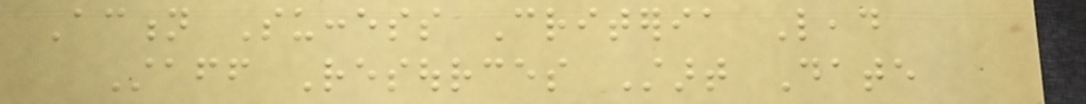Action Success Criteria Lead
Staff Resources Start Date
